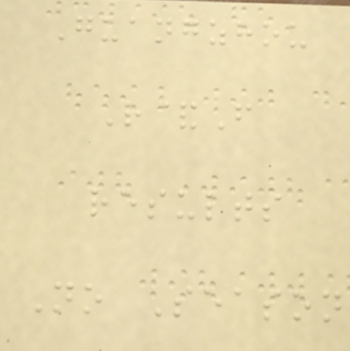Guangzhou
R&F
results
No Season
